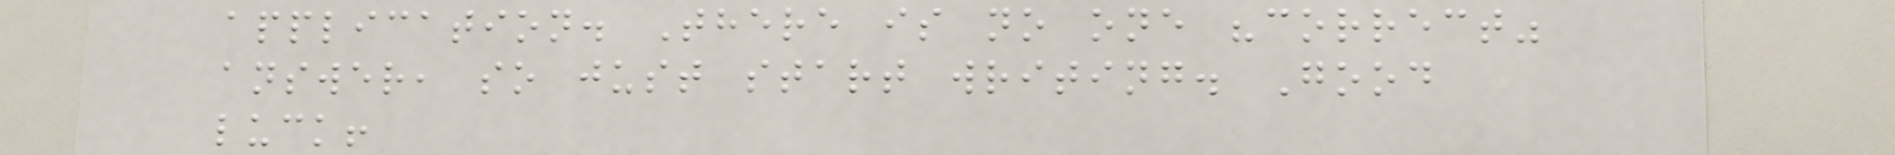application. There is no one "correct"
answer, so just start writing. Good
luck!
